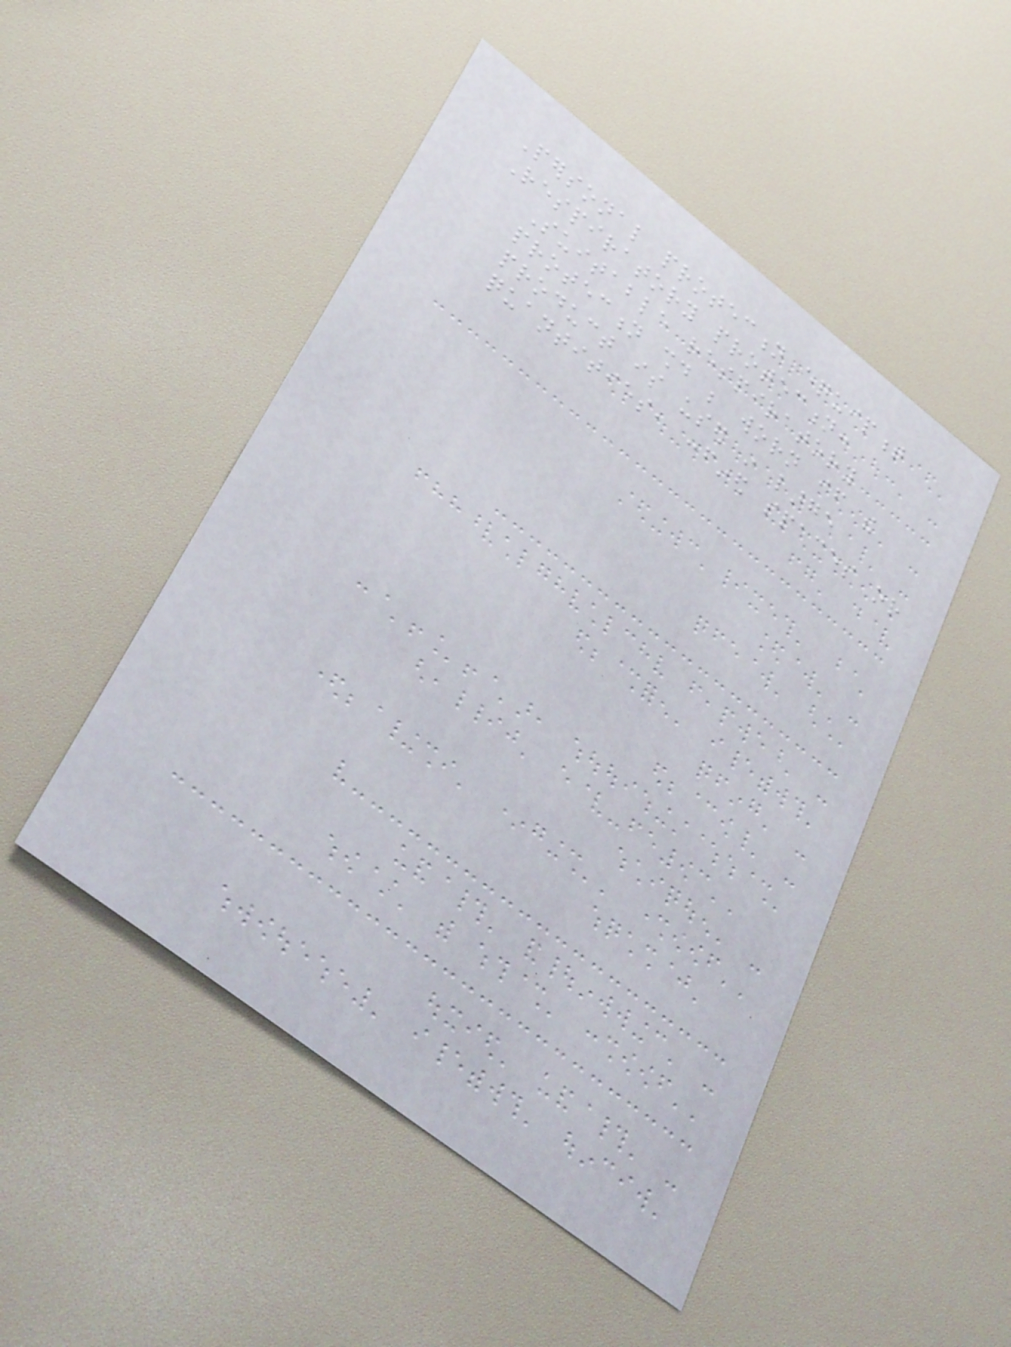Personal protection equipment
Respiratory protection:
Suitable respiratory
protection should be worn if the
product is used in large
quantities, confined spaces or
